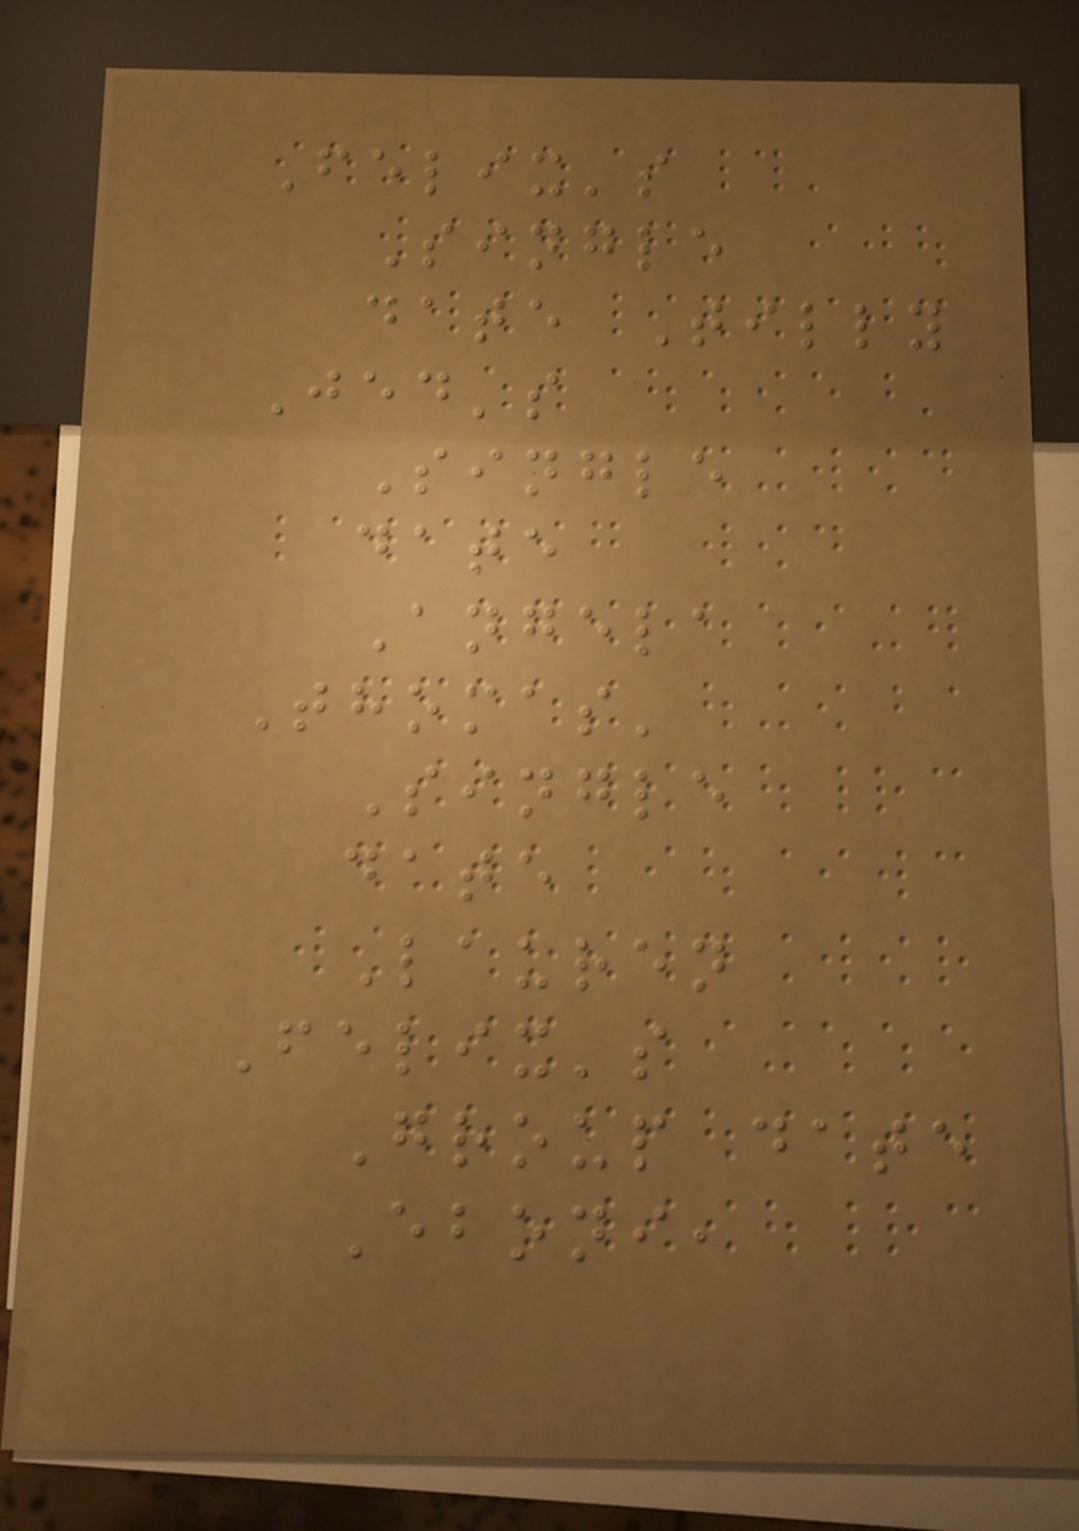Felix's
Single
date Tilly
Jed's
Single
date
Angela
Thomas'
Single
date
Lauren
Felix's
Group date
Eboni,
